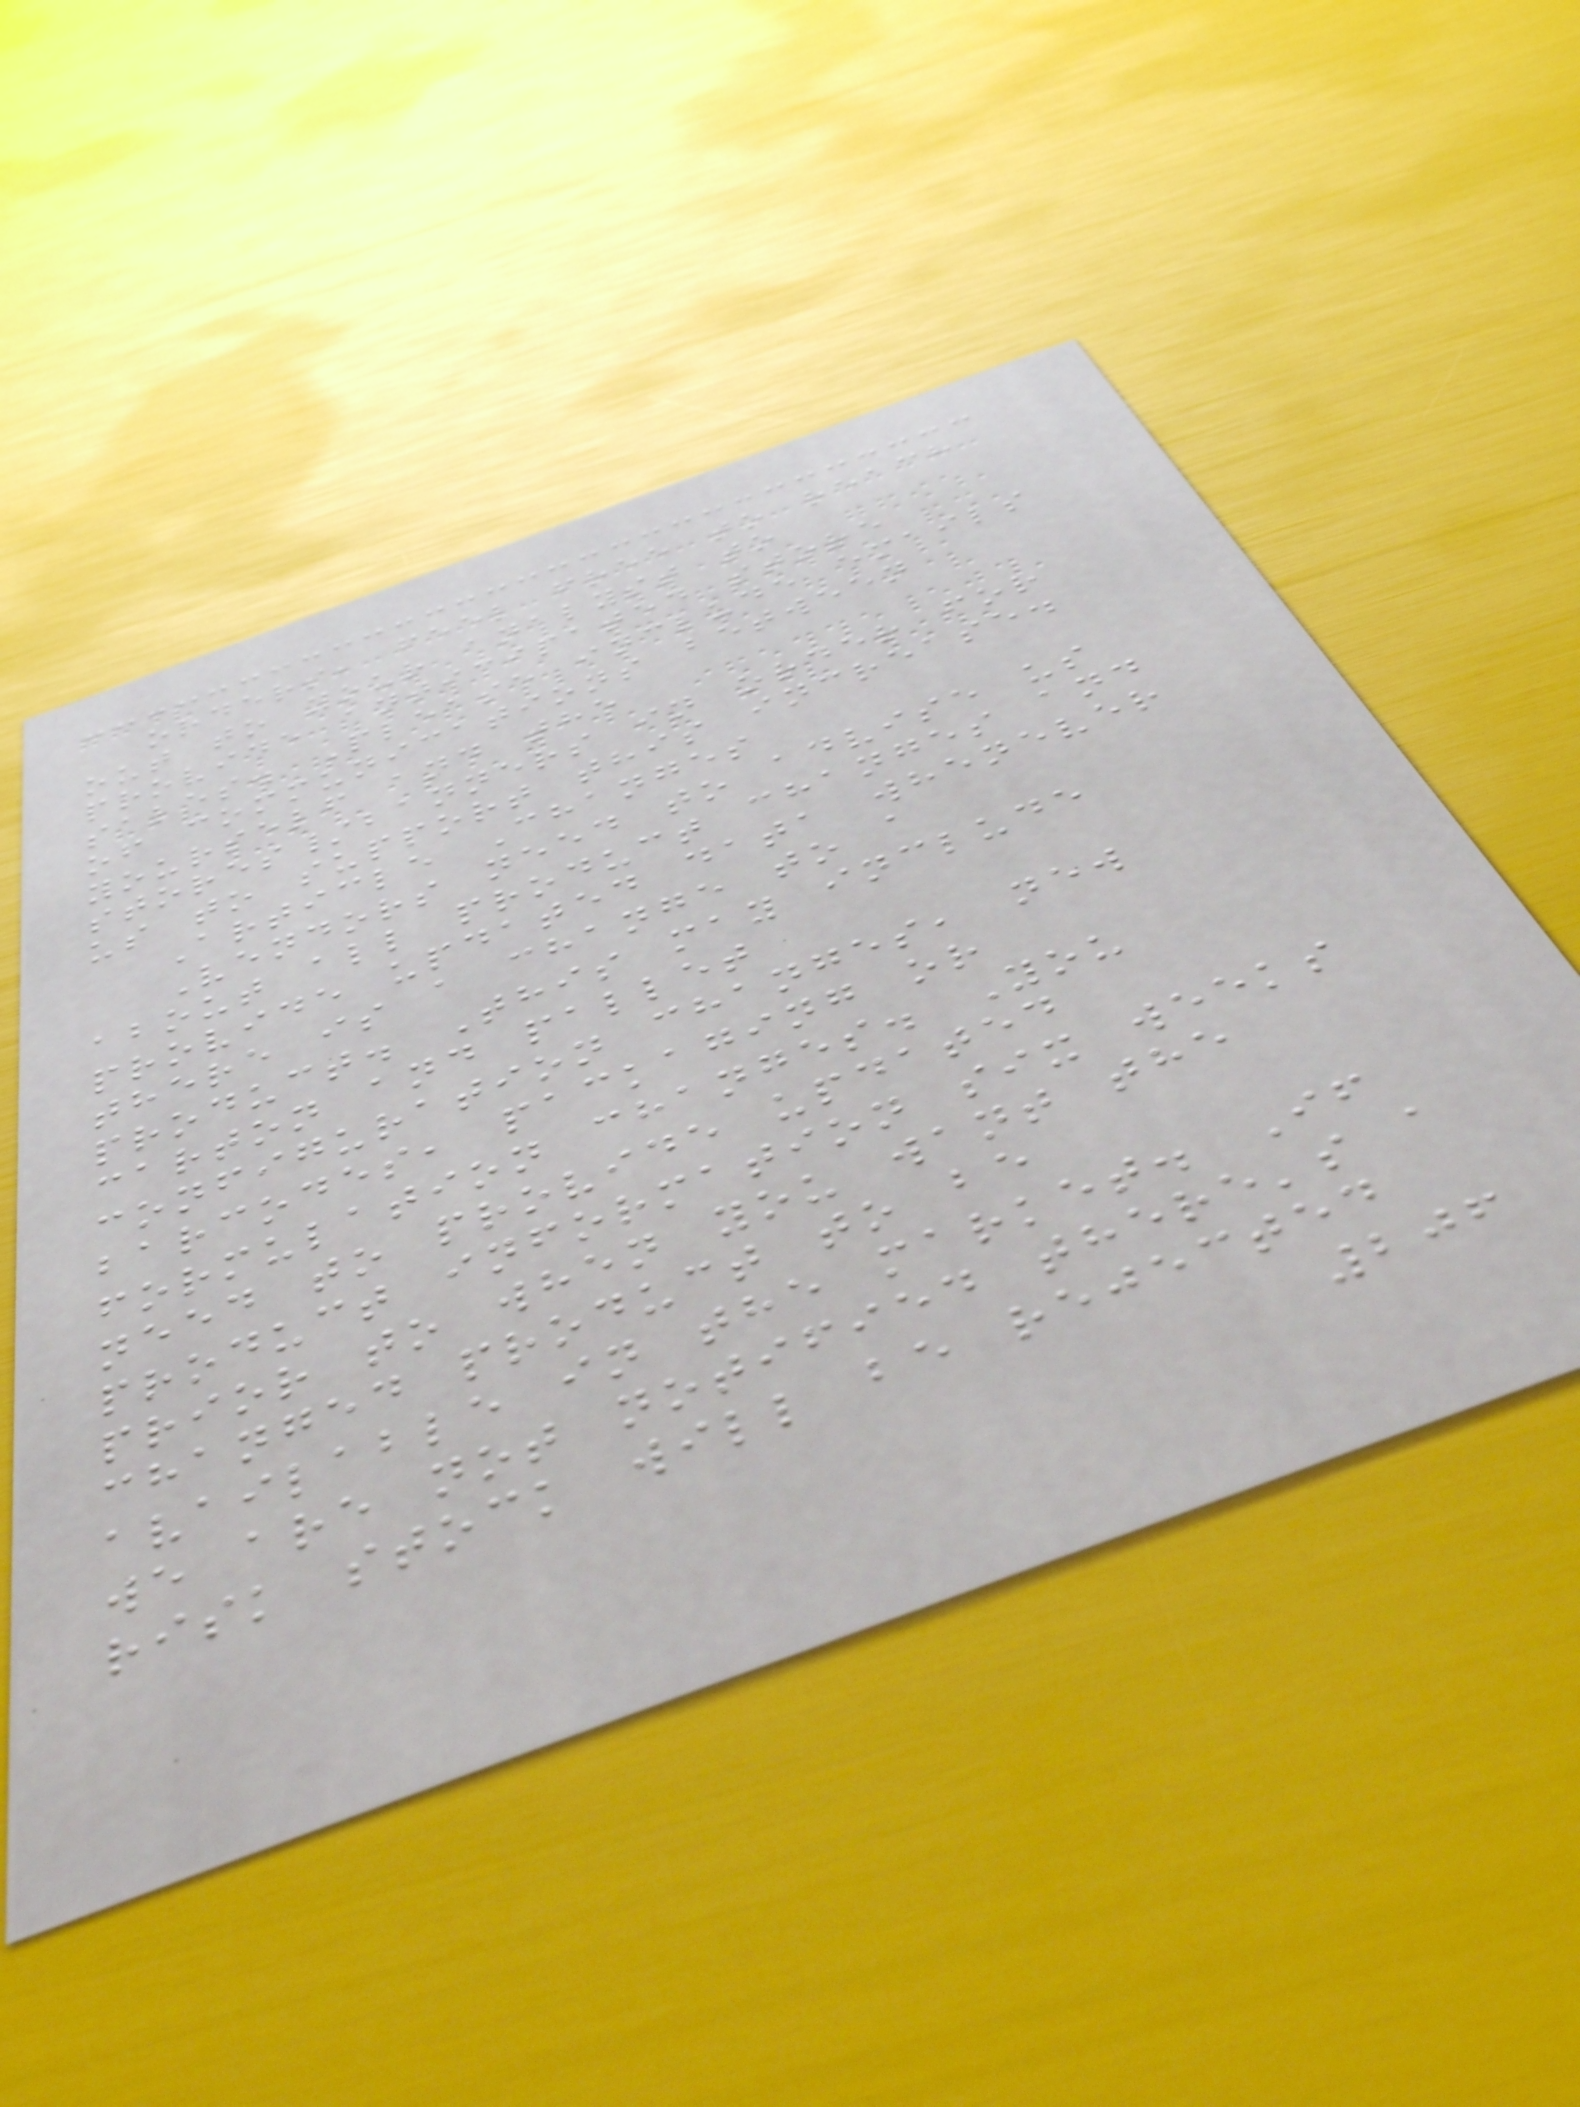orders, feel free to reach
out to your analyst to
provide anticipated store
sales. Please include emails
of communications between
yourself and the
stores/banners in order for
us to support this increase.
Article Changes
Vendors need to advise us
about all product changes and
provide updated data whenever
there is a change to a
product. This may include
carton and pallet
configuration changes, new
barcodes, packaging or
formulation changes. You
need to provide updated
product information six weeks
prior to when you want the
changed product to be
available in the market. If
we are not notified there's a
risk stock will be rejected
206
